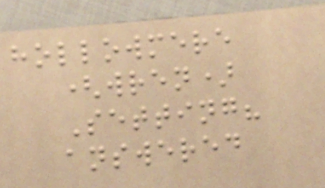hollowmere
(wren)
Setting?
answered
